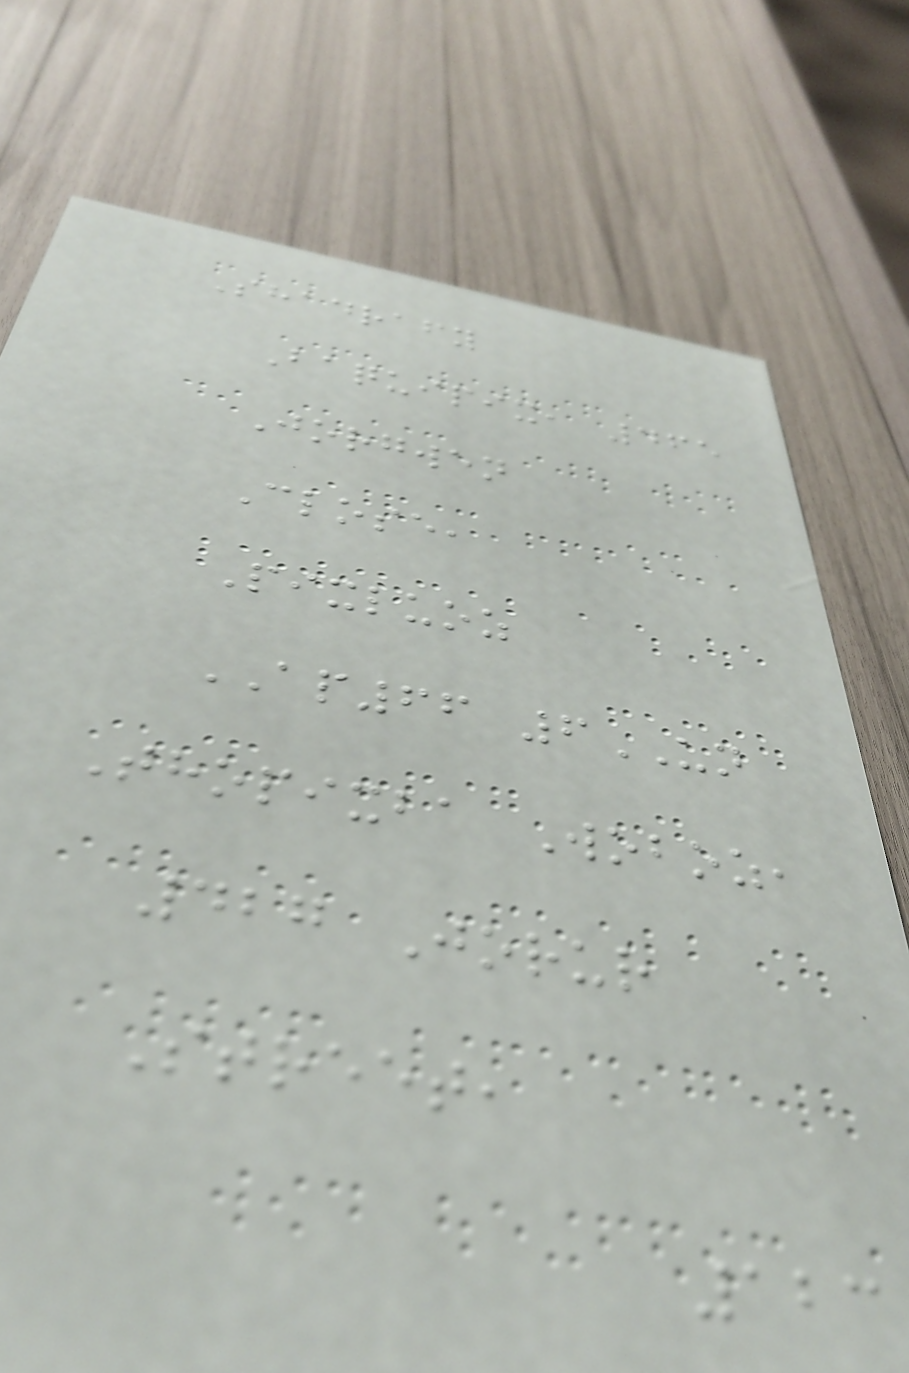Shadrafy
Baquipix, 465
Jorgwen
Close,
Pixluoz
AP66 6UN
Thopixba Woboz,
427 Jorur
Street,
123
